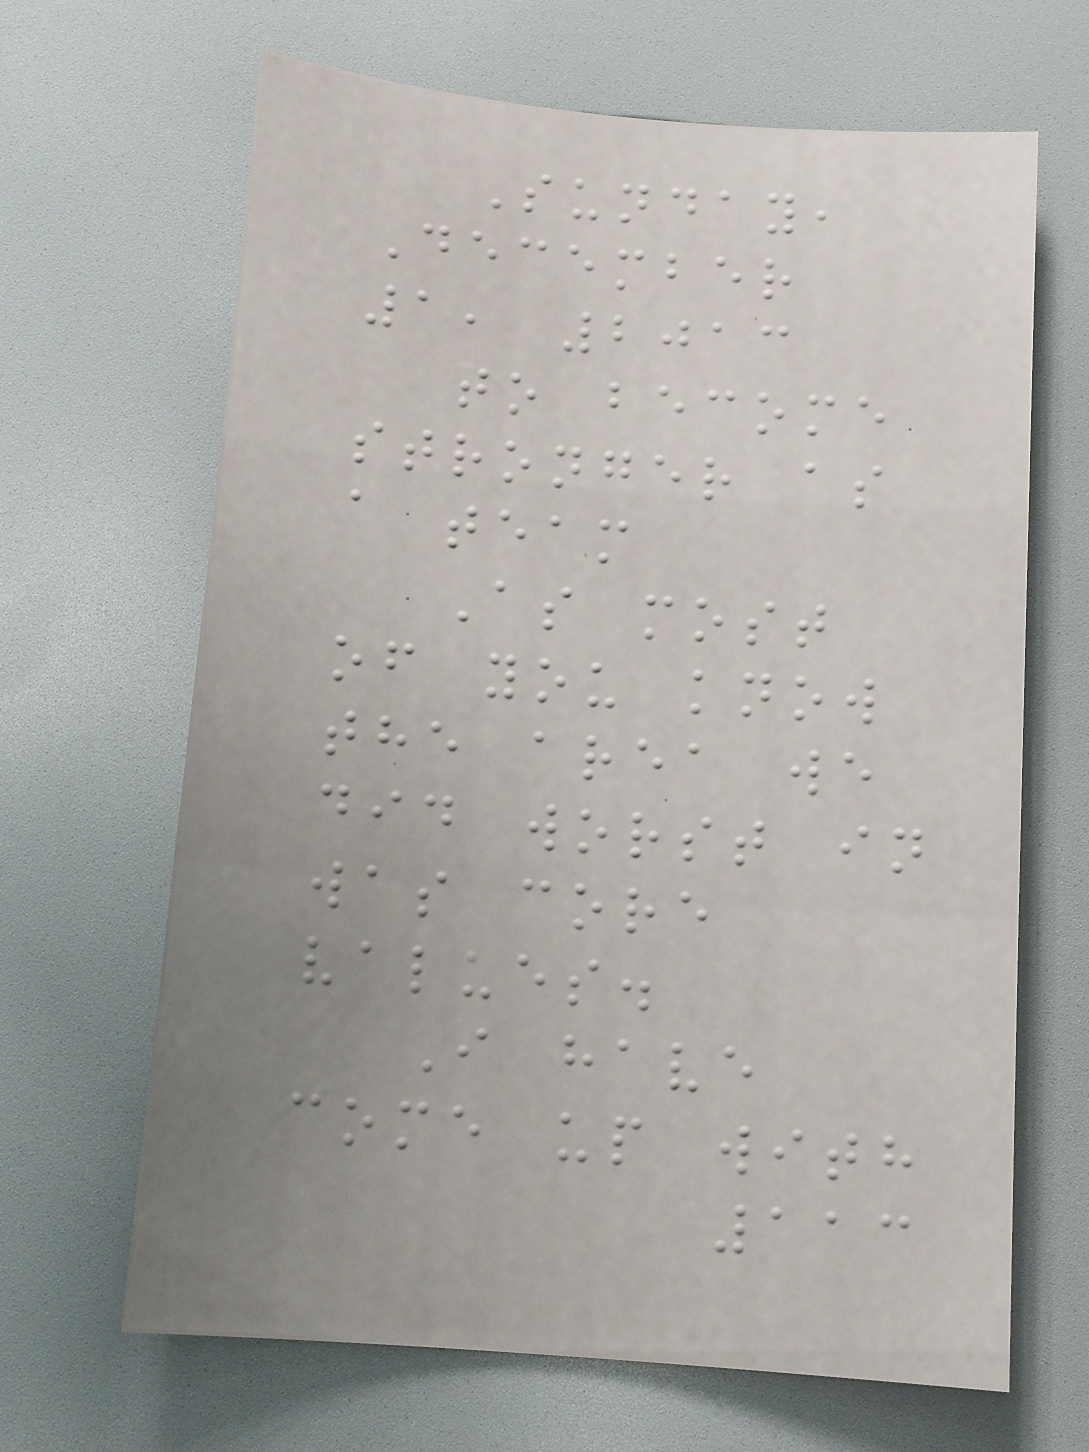Sunday,
December
1, 2013
to become
stronger as
a team
As most
of you know
the area we
did worst in
was core
values.
I have
come up with
113
